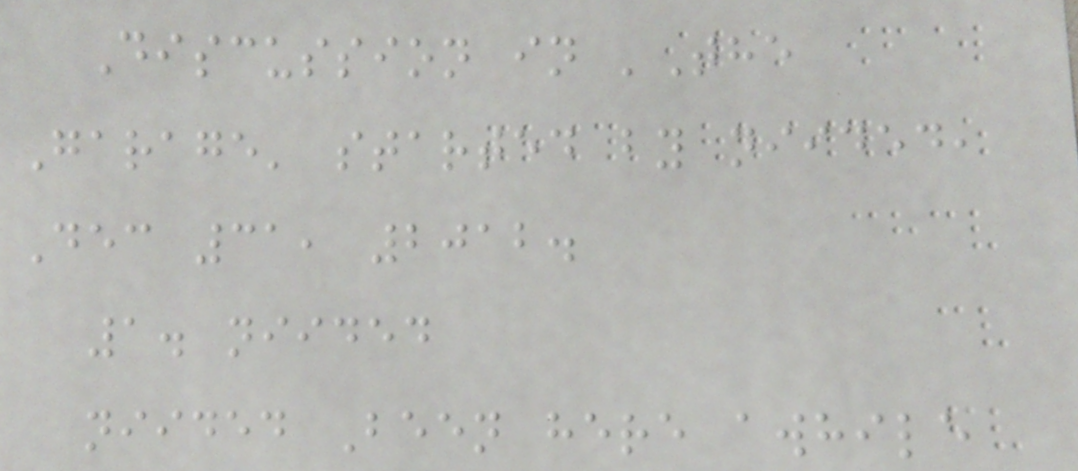Discussion in 'The
Garage' started by niided,
Dec 31, 2012.
1. niided
niided Been here awhile
